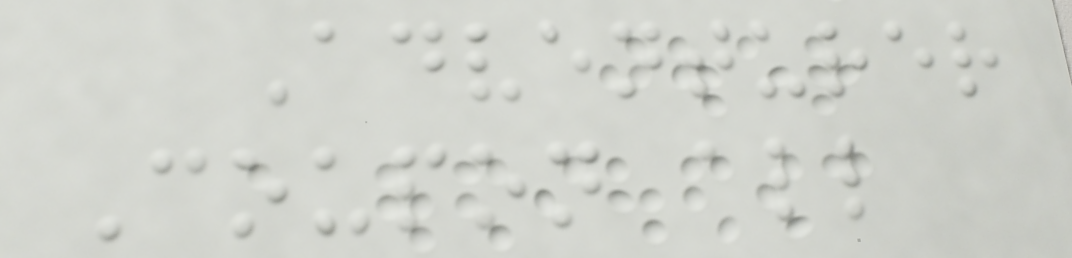Adventurer
Coupon all
